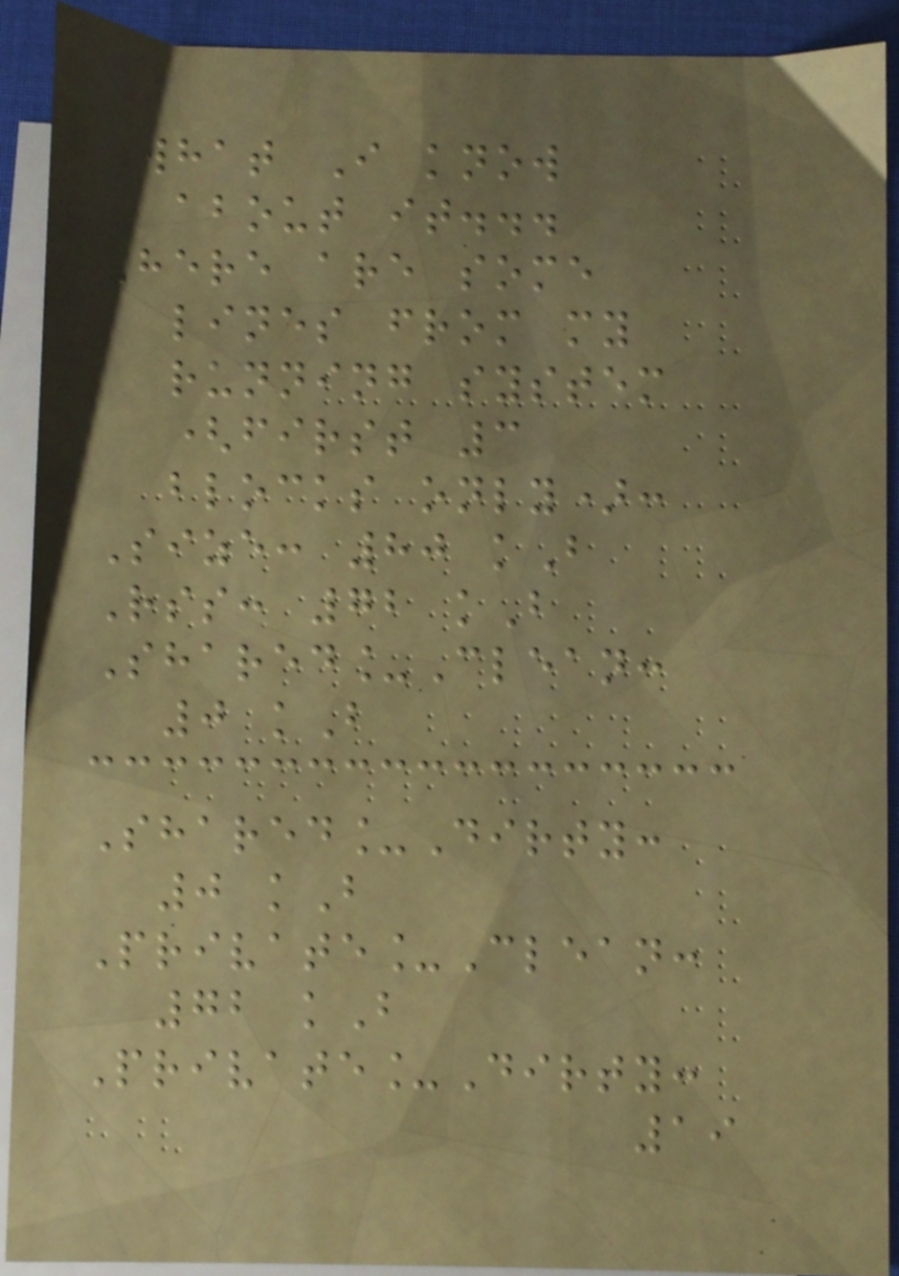What I know
about it...
Here are some
lines from my
running system
(first 3
blocks only):
Size: 80 kB
Rss: 72 kB
Shared_Clean:
0 kB
Shared_Dirty:
0 kB
Private_Clean:
72 kB
Private_Dirty:
19
